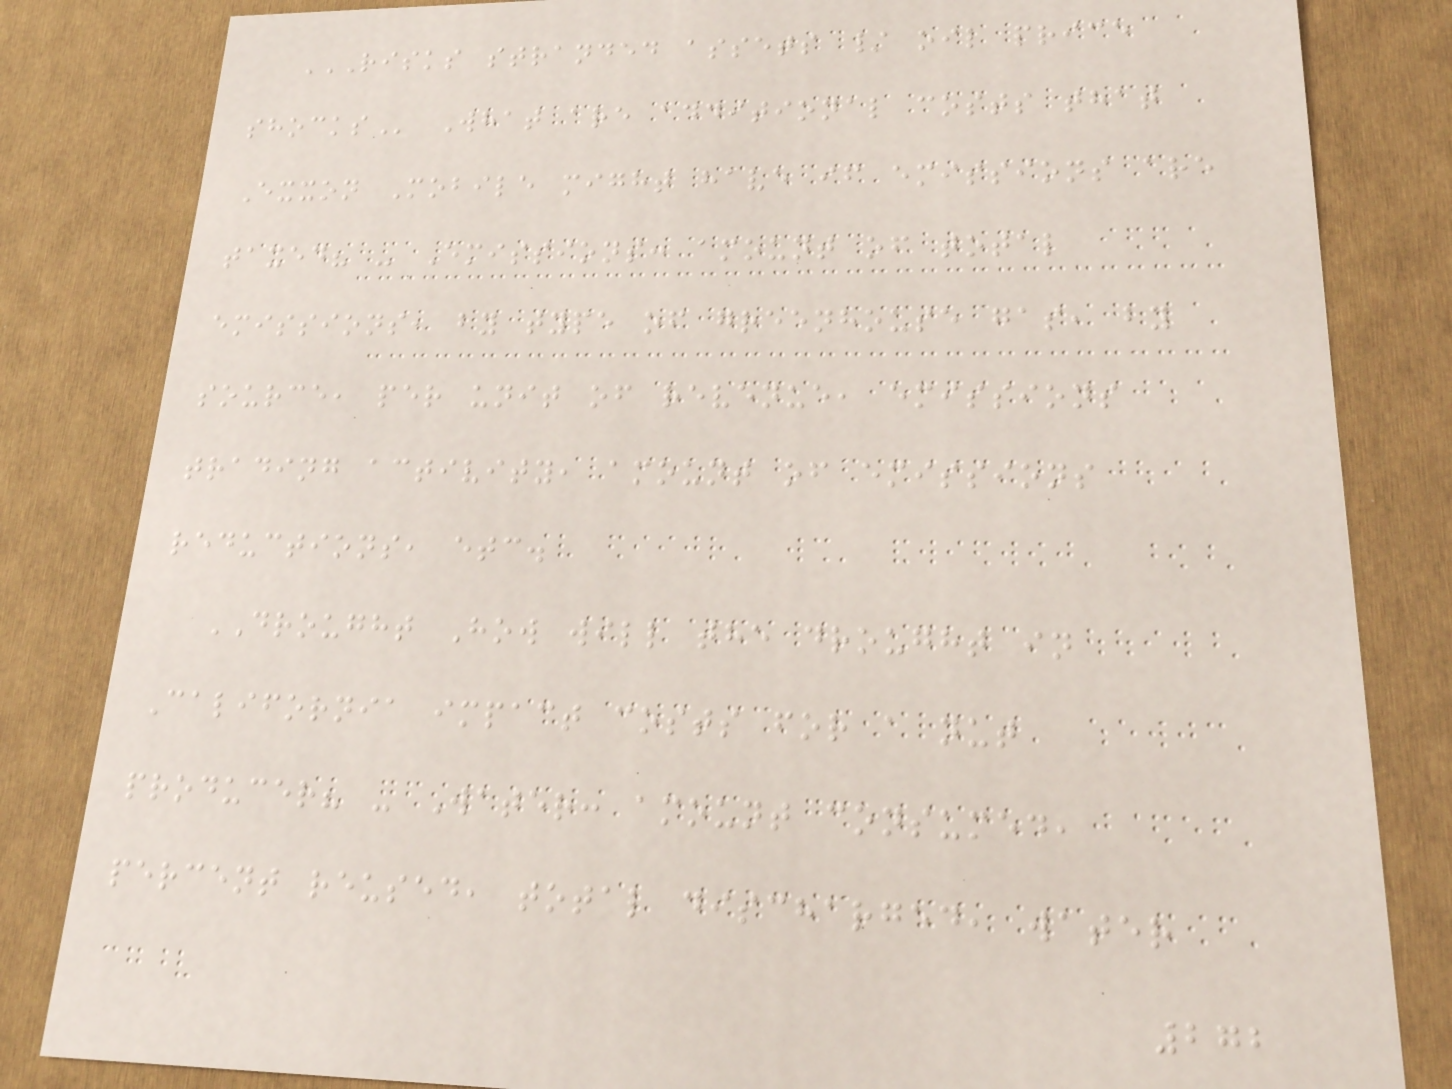RISKS STRANDED ASSETS / OIL PRICE
SHOCKS What are additional costs that
Exxon Mobile might have if emissions are
taxed? - Emissions: amount of total
emissions, by type of greenhouse gas, by
source, per unit of revenue, emissions
trading activity, amount of emissions
reductions, etc.
DROUGHT How will the drought in
California impact costs for a nut
producer? - Water: amount consumed,
percent reused, total discharged, water
272
